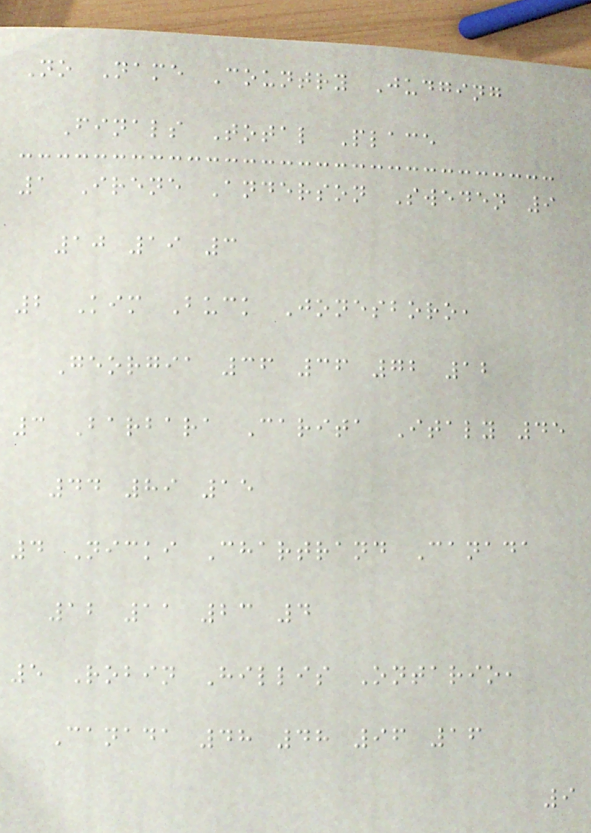No Name Country Judging
Finals Total Place
1 Irene Anderson Sweden 9
10 19 3
2 Kim Buck Jonesboro,
Georgia 36 36 72 12
3 Barbara Carita Italy 45
44 89 15
4 Nicki Chartrand Canada
12 11 23 4
5 Robin Hillis Ontario,
Canada 48 48 96 16
9
